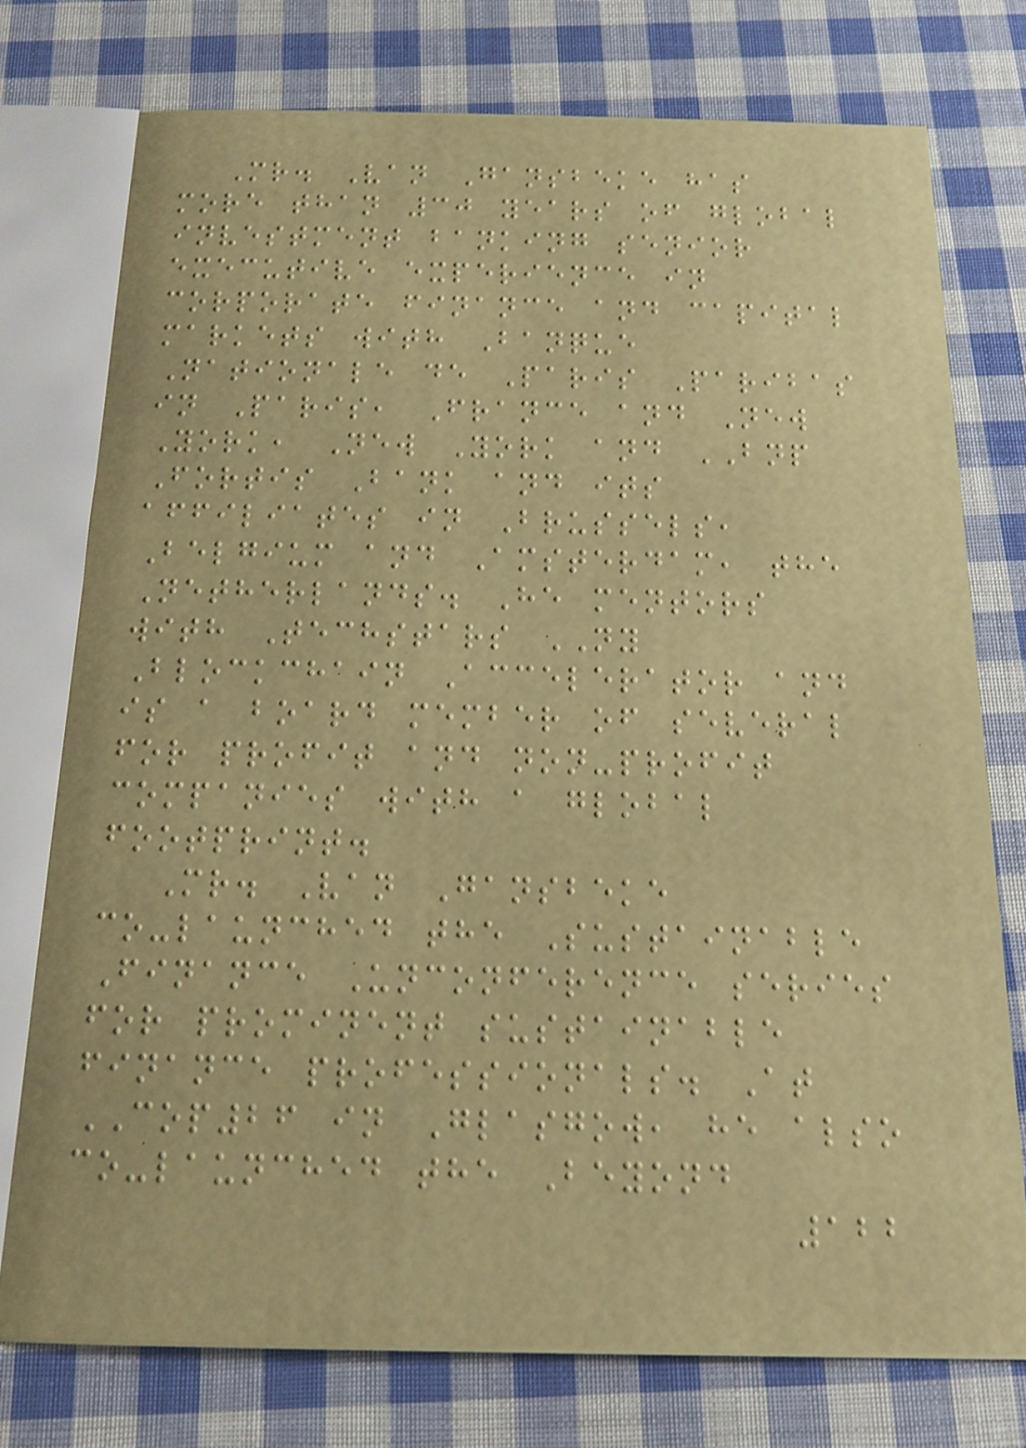Mr. Van Gansbeke has
more than 30 years of global
investment banking senior
executive experience in
corporate finance and capital
markets with Banque
Nationale de Paris Paribas
in Paris, France and New
York, New York and BNP
Fortis Bank and its
affiliates in Brussels,
Belgium and Amsterdam, the
Netherlands. He mentors
with Techstars NY
Blockchain Accelerator and
is a board member of several
for profit and non-profit
companies with a global
footprint.
Mr. Van Gansbeke
co-launched the Sustainable
Finance Unconference series
for prominent sustainable
finance professionals. At
COP26 in Glasgow, he also
co-launched the Beyond
122
